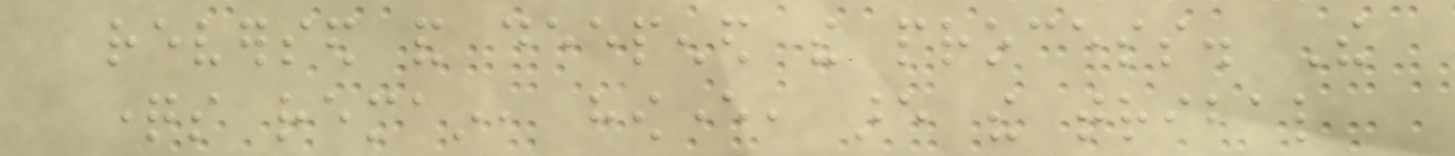reversed and deepened the process. The
questions remain, however, are the tribal
